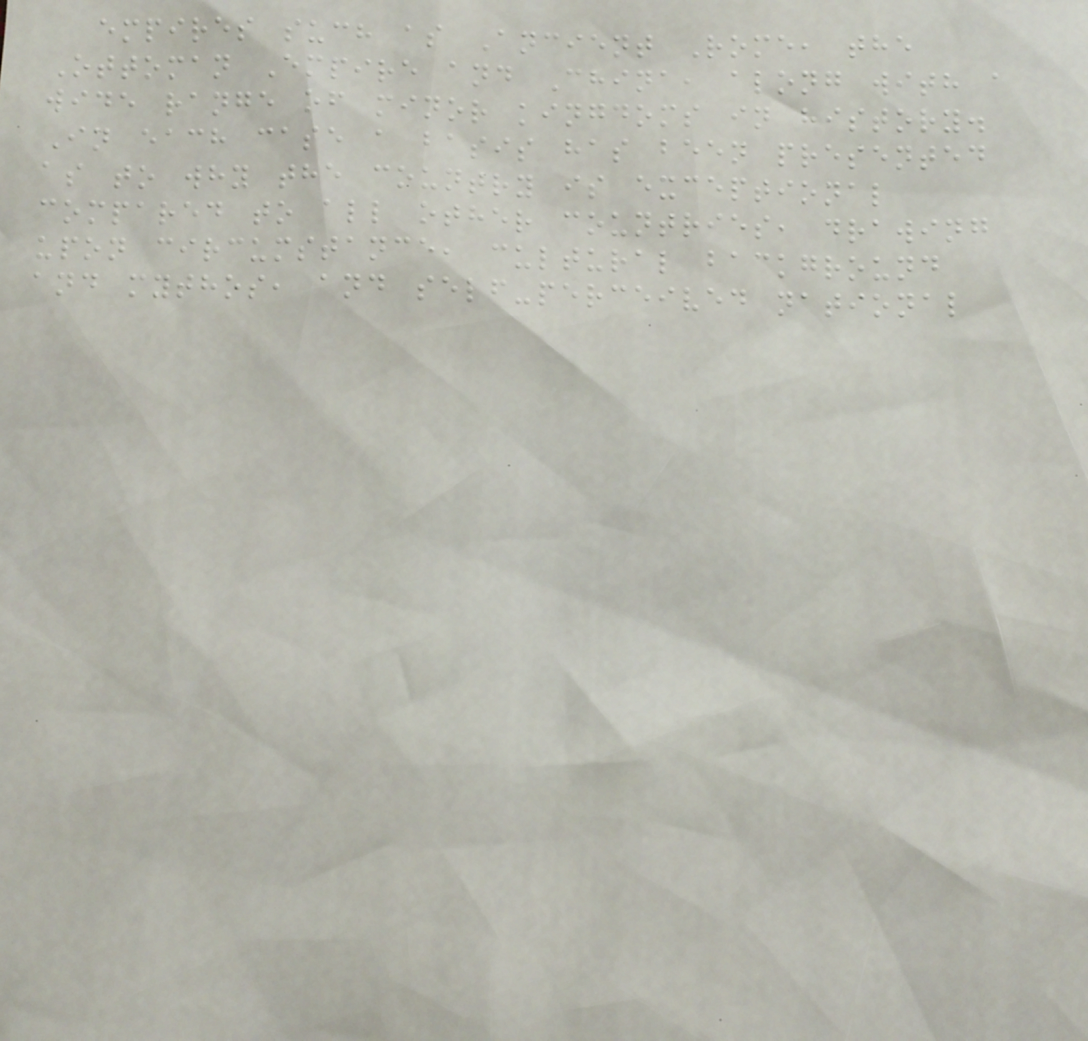empires such as Ancient Rome, the
Ottoman Empire and China, along with a
wide range of minor kingdoms in history.
In each case a basis has been presented
as to why the country is exceptional
compared to all other countries, drawing
upon circumstance, cultural background
and mythos, and self-perceived national
